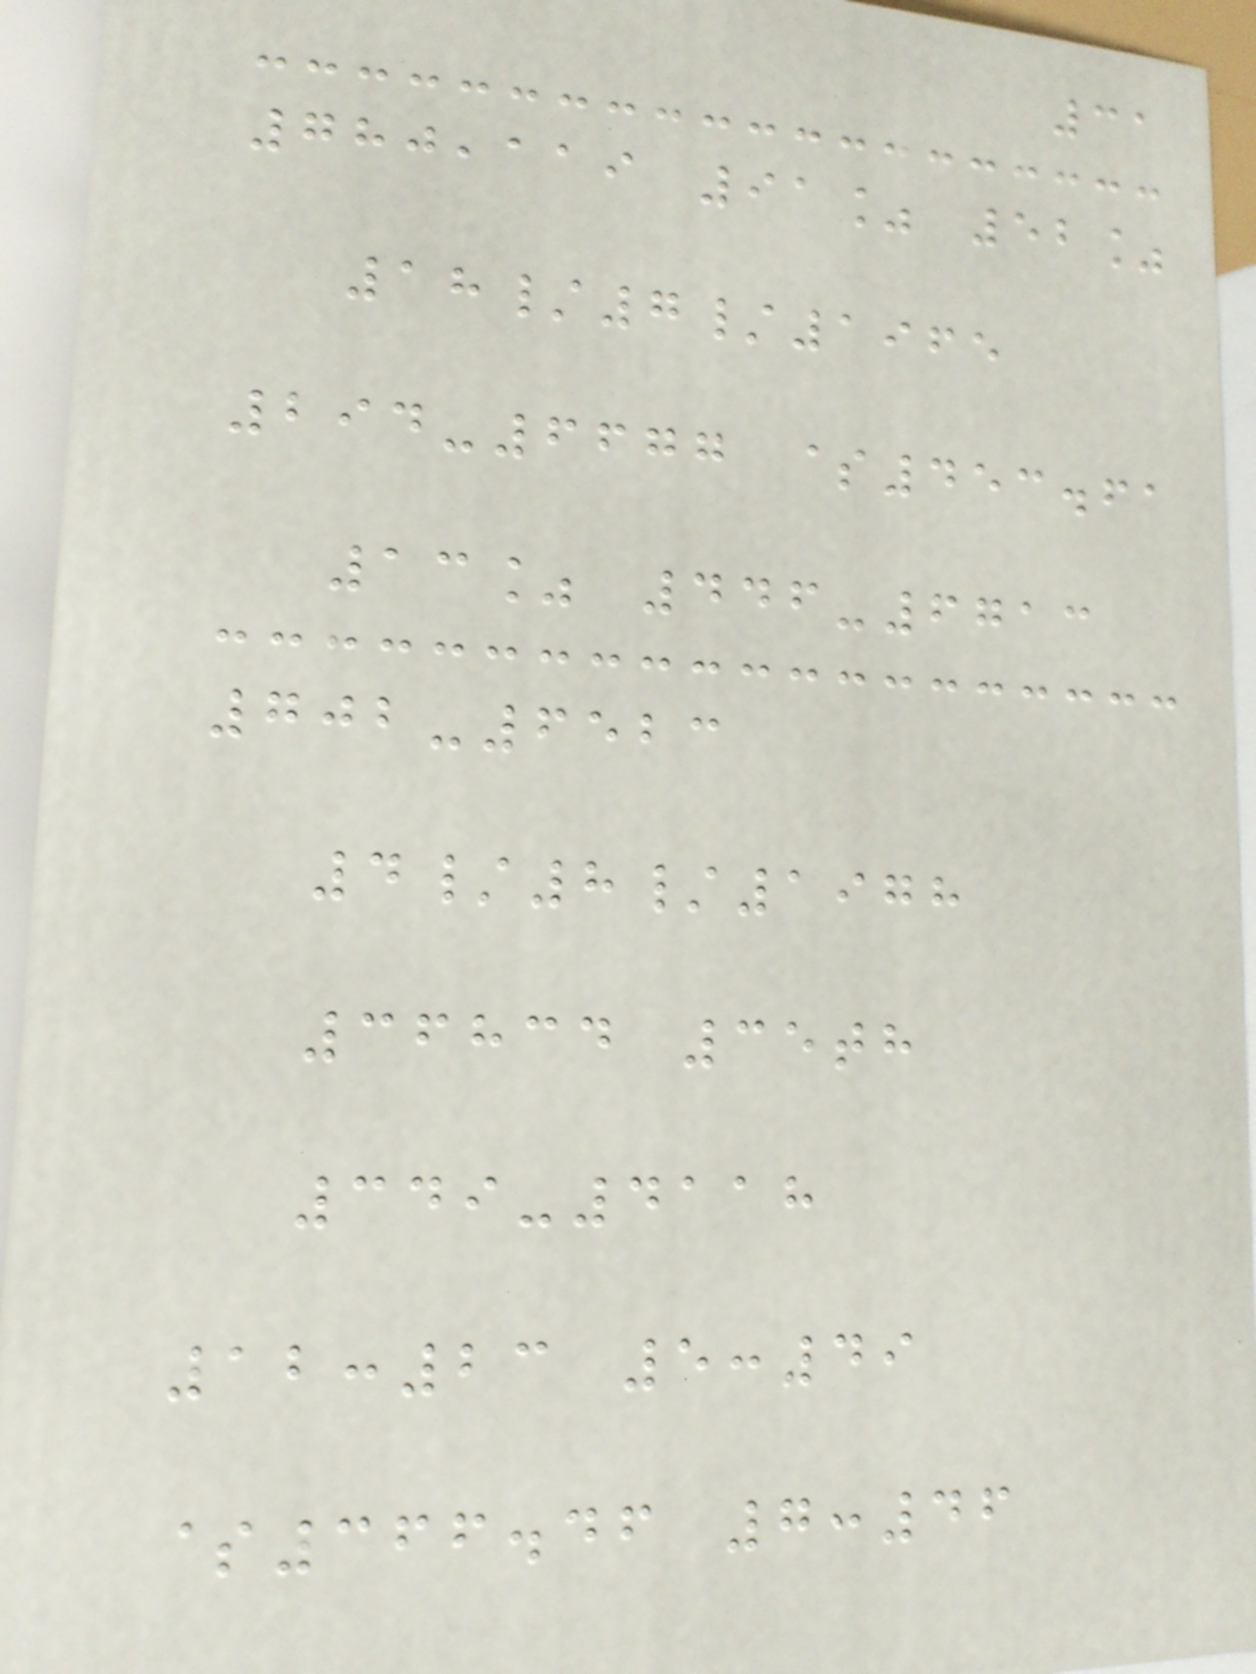31
780,119 91% 52%
18/7/1965
294-6677 $453.61
13% 446-6713
702-6523
4/8/1978
36834 35th
349-4118
12:23 5:49
$366.46 7:46
